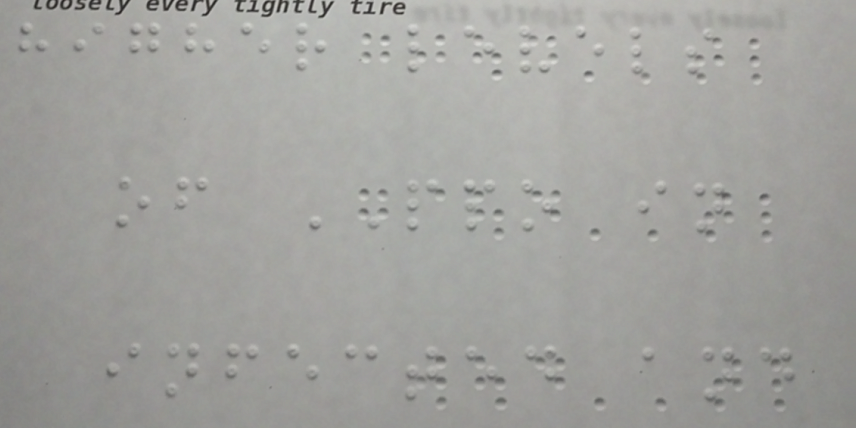higher levels
of PPO in
infected and
